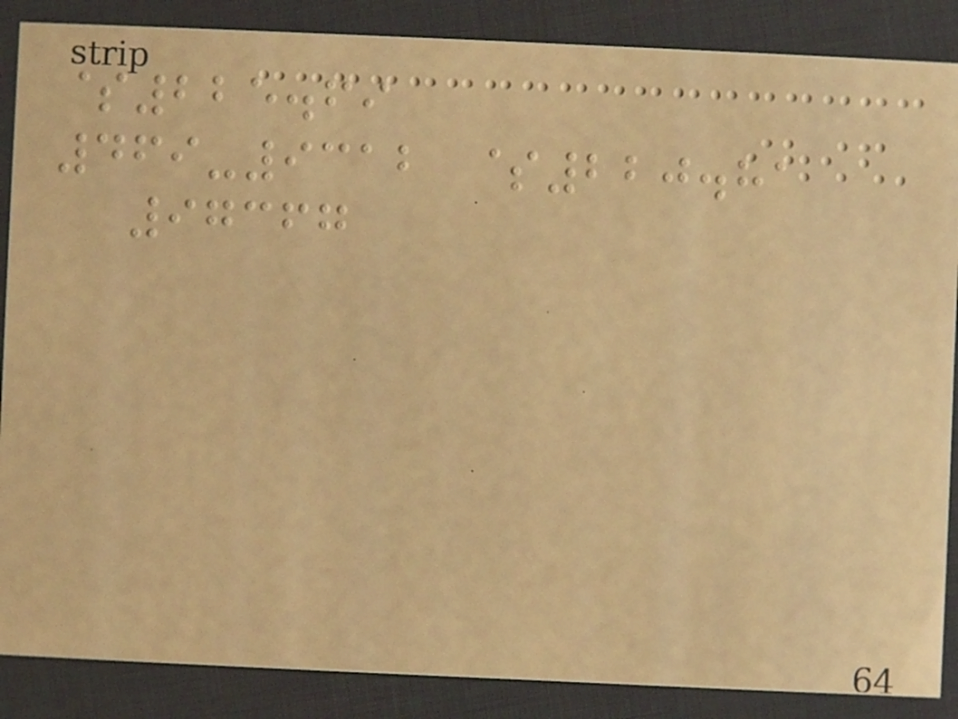$225.69
469-9312 $220.81
97367
